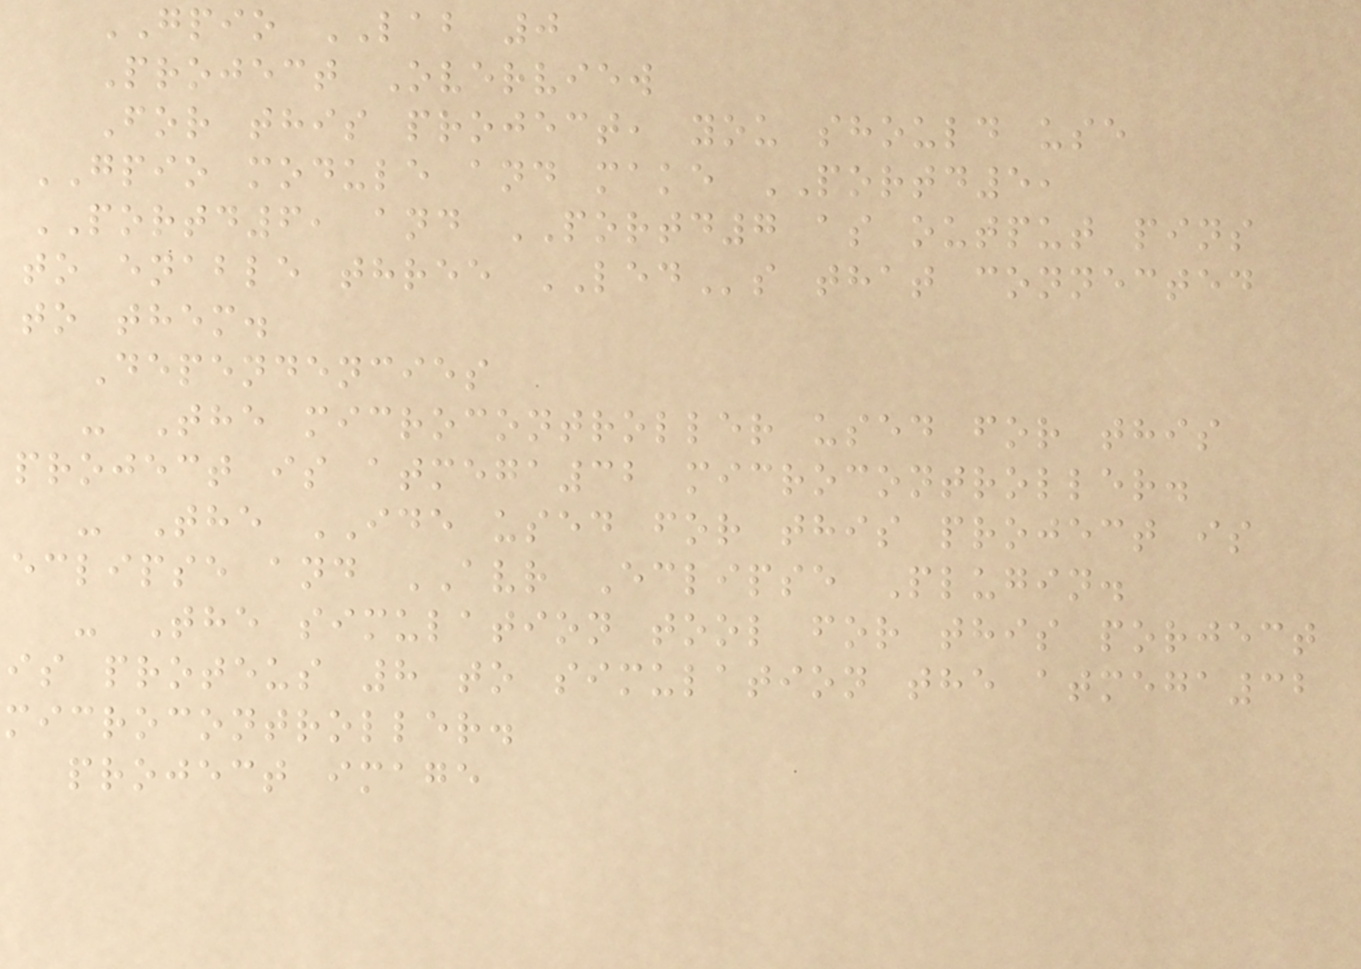GPIO LAB 0
Project Overview
For this project, you should use
GPIO module and make PORTD5,
PORTD6, and PORTD7 as output pins
to enable three LEDs that connected
to them.
Dependencies
- The microcontroller used for this
project is atmega32 microcontroller.
- The IDE used for this project is
eclipse and AVR Eclipse Plugin.
- The simulation tool for this porject
is proteus 8 to simulation the atmega32
microcontroller.
project image
